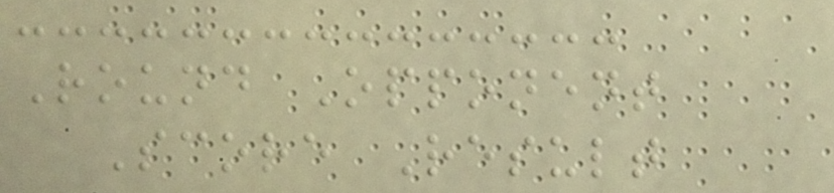Round Opponent
Score Result
